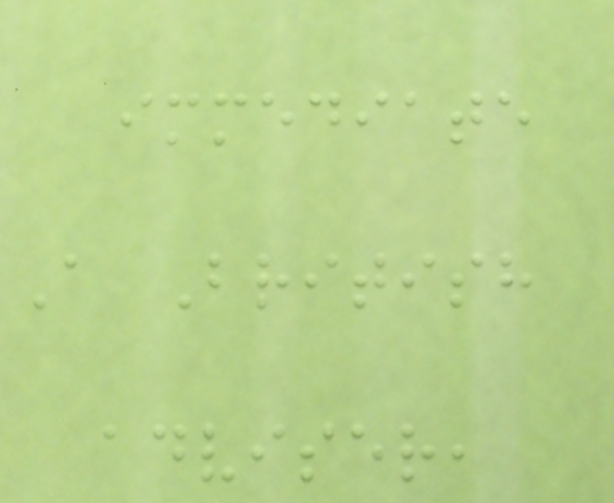immediate
A British
adviser,
